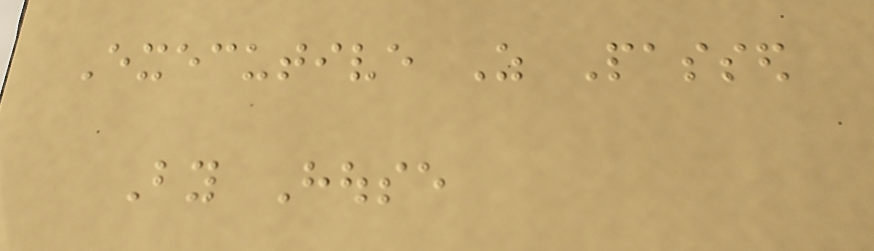Executive As Passed
By House
